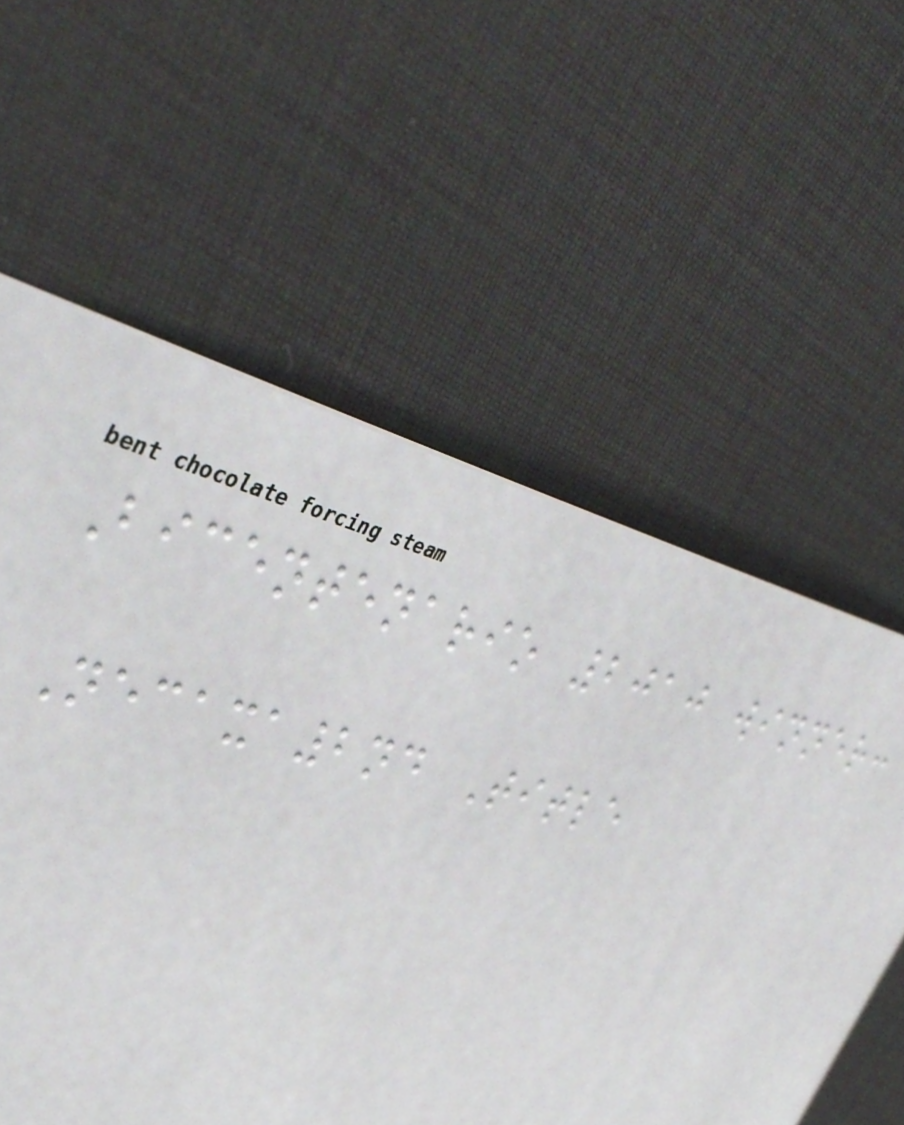Bicentenario 2010 winner:
Necaxa2nd Title
